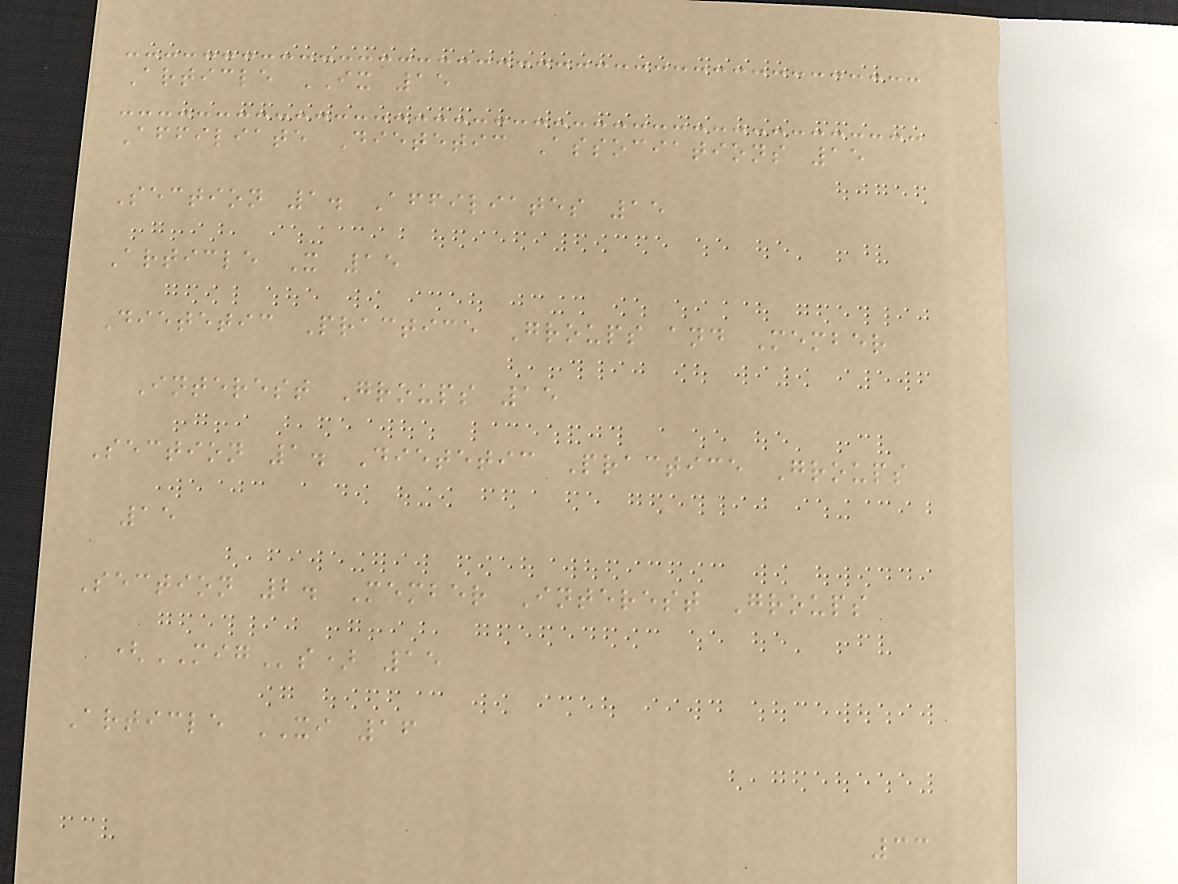Article IX 15
Affiliate Dietetic Associations 15
Section 1. Affiliates 15
Article X 15
Dietetic Practice Groups and Member
Interest Groups 15
Section 1. Dietetic Practice Groups
15
Section 2. Member Interest Groups
(MIGs) 15
Article XI 16
33
